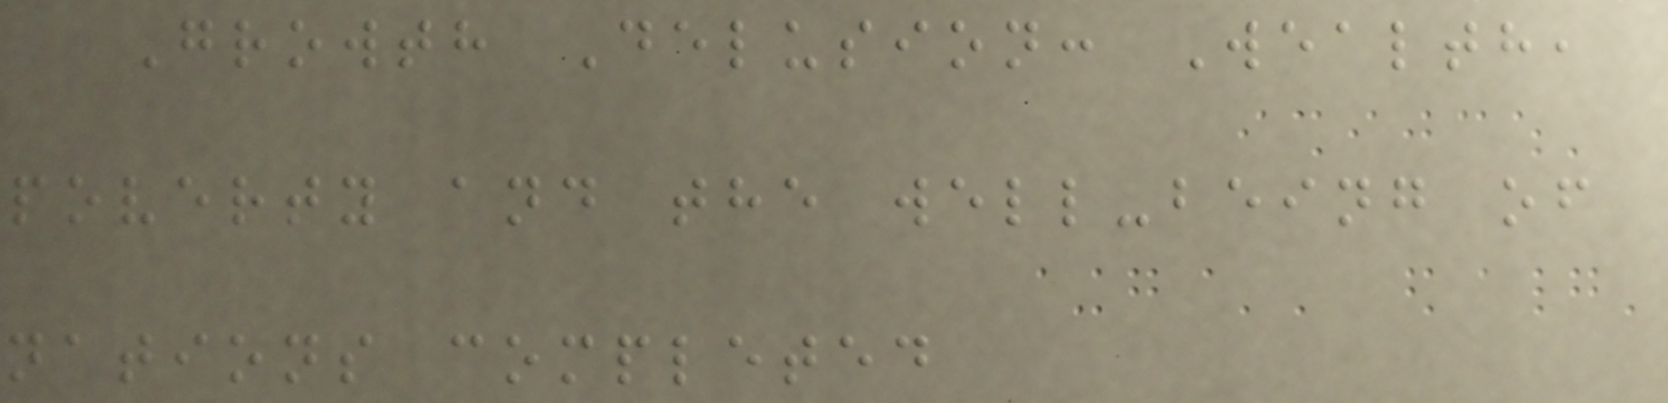Growth Delusion: Wealth,
poverty and the well-being of
nations completed
